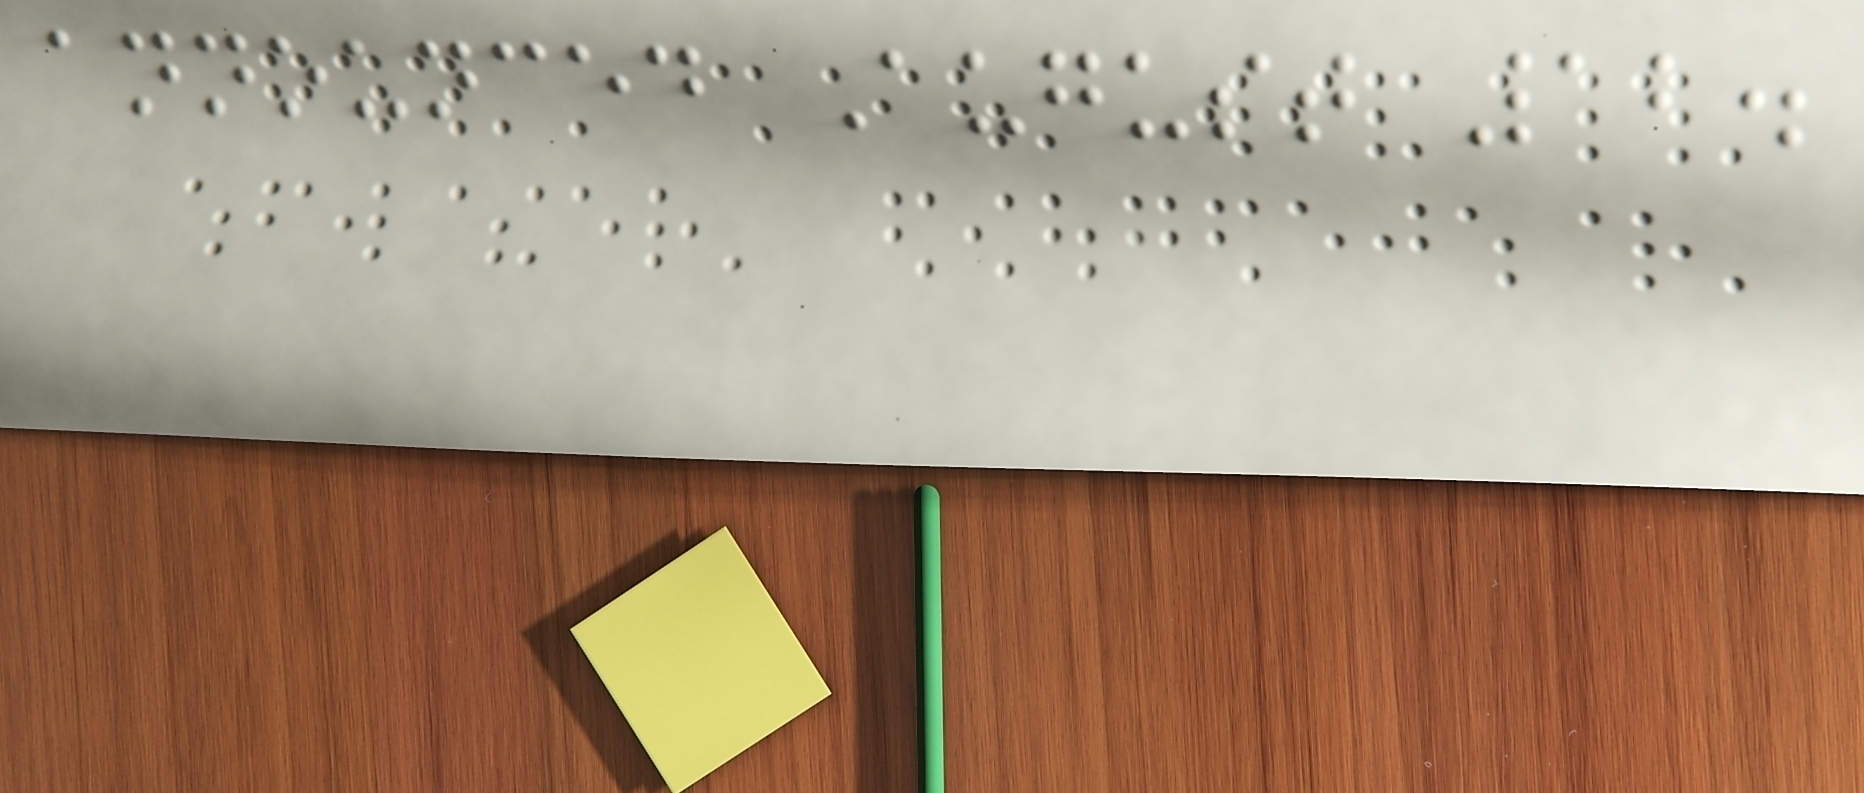announced August 12.
